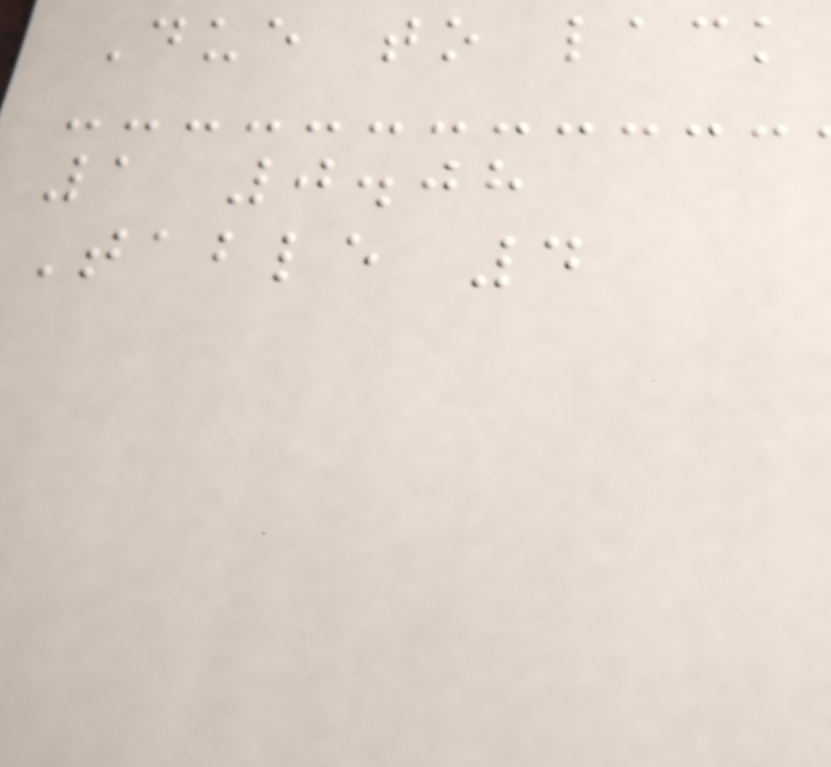Due to lack
1 0.08
Table 4
